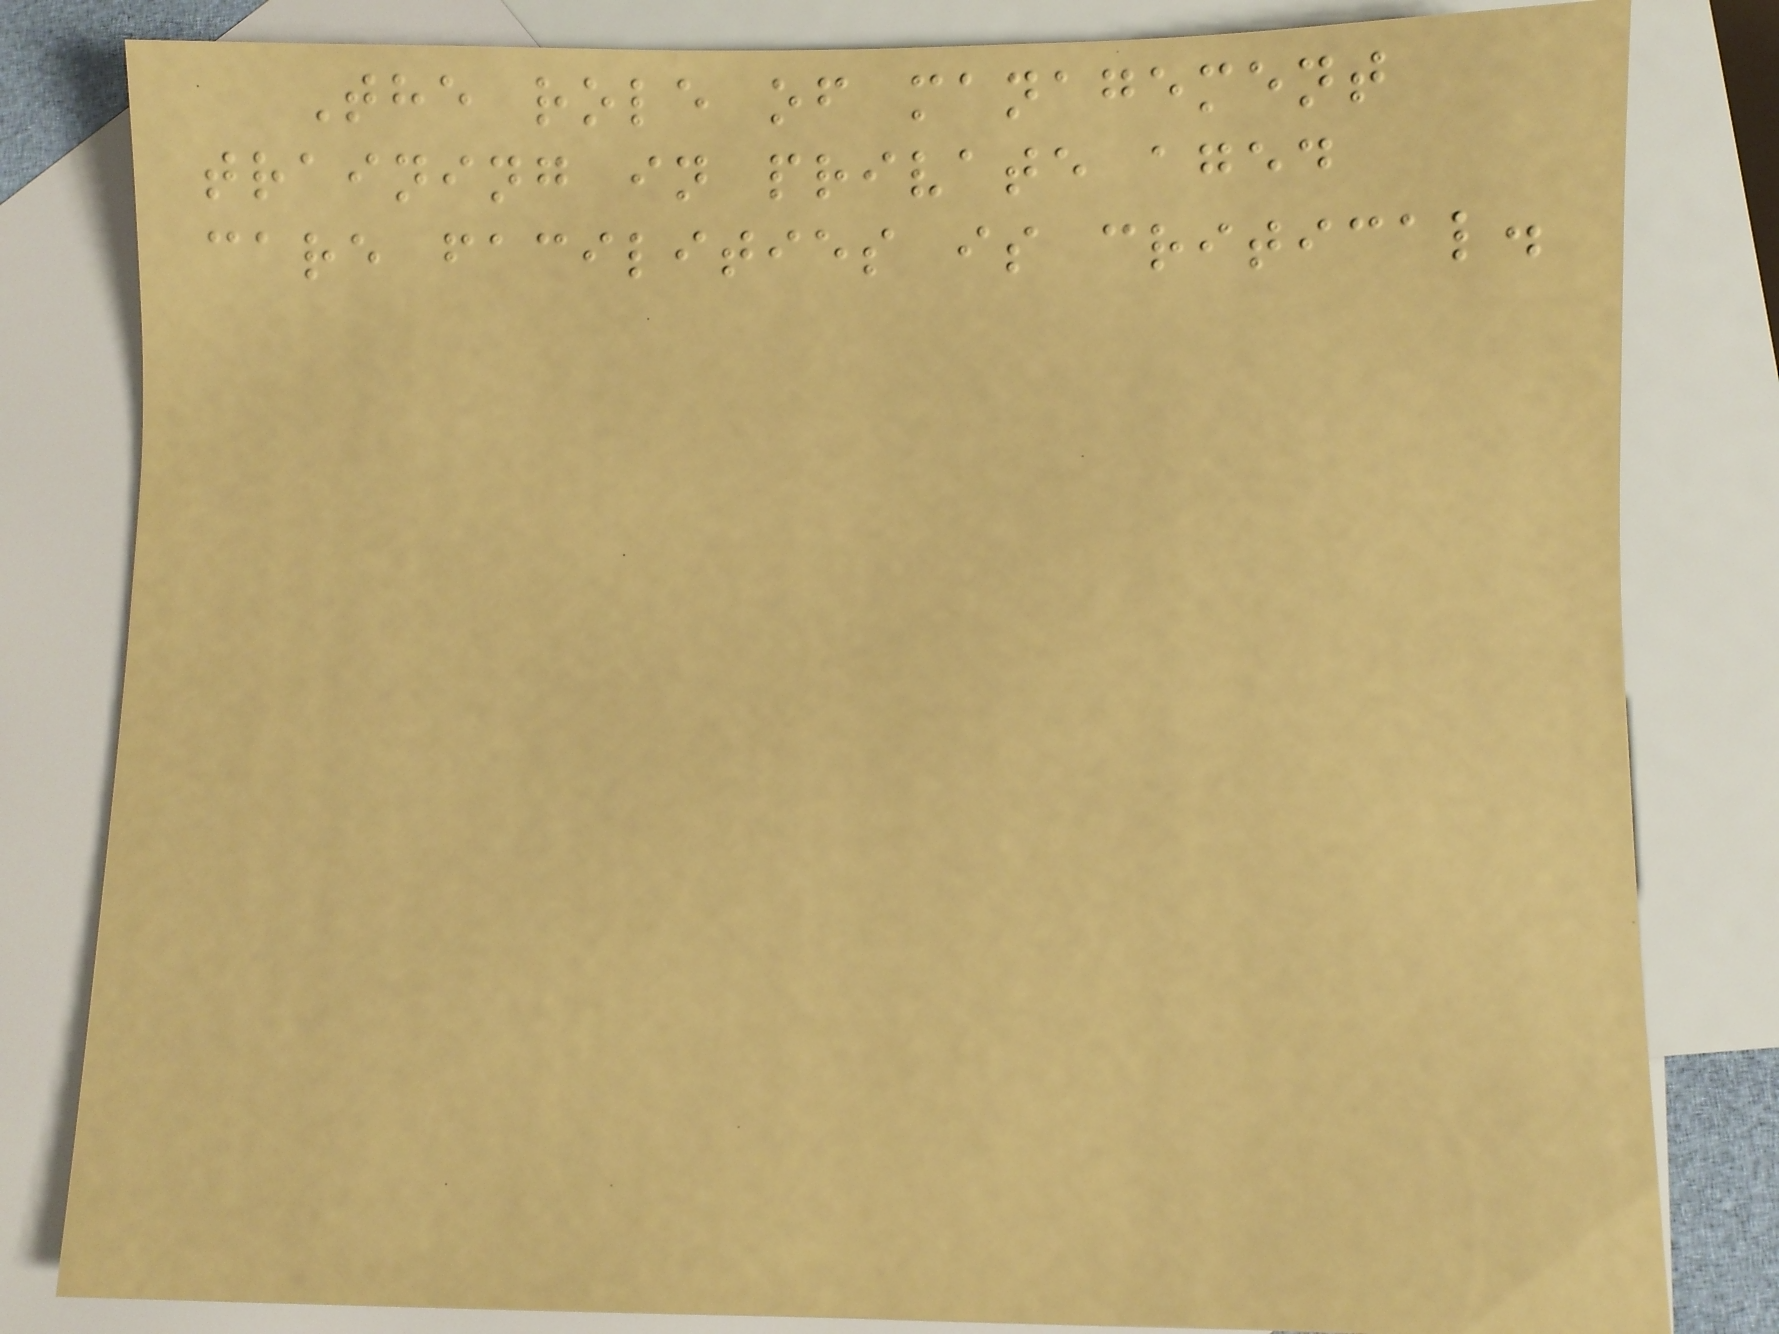The role of management
training in private aged
care facilities is critical.
